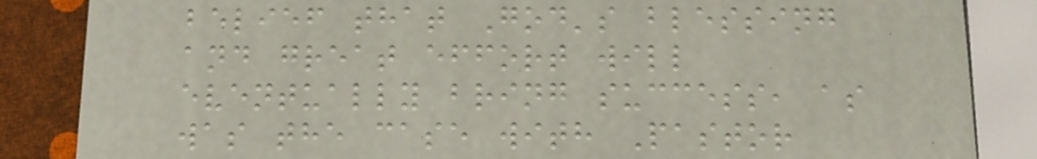belief that God's blessing
and great effort will
eventually bring success, as
was the case with Pastor
